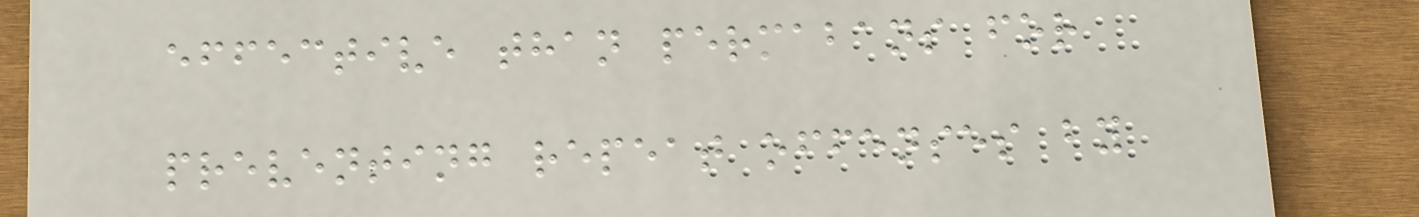effective than permabans for
preventing repeat offenses by
